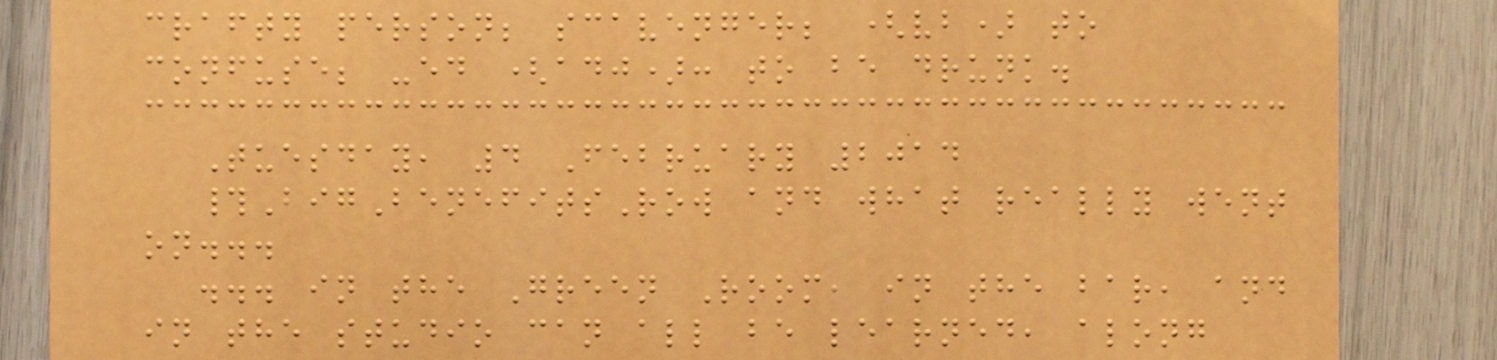crafty person; scavenger; (vb) to
confuse; -ed (adj): to be drunk.
Tuesday, 4 February 2014
#BigBenefitsRow and what really went
on...
... in the Green Room, in the bar, and
in the studio can all be learned, along
